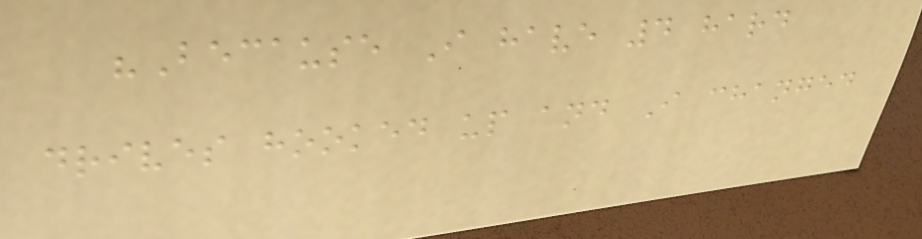"Because I have 4 hard
drives hooked up and I changed
